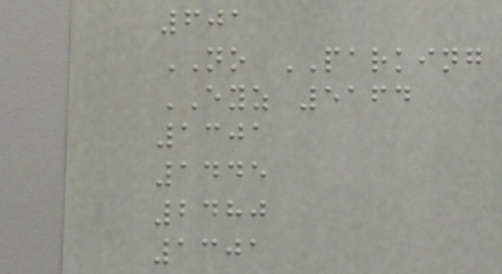601
NO PARKING
EYZ 5164
1301
1445
2480
1301
